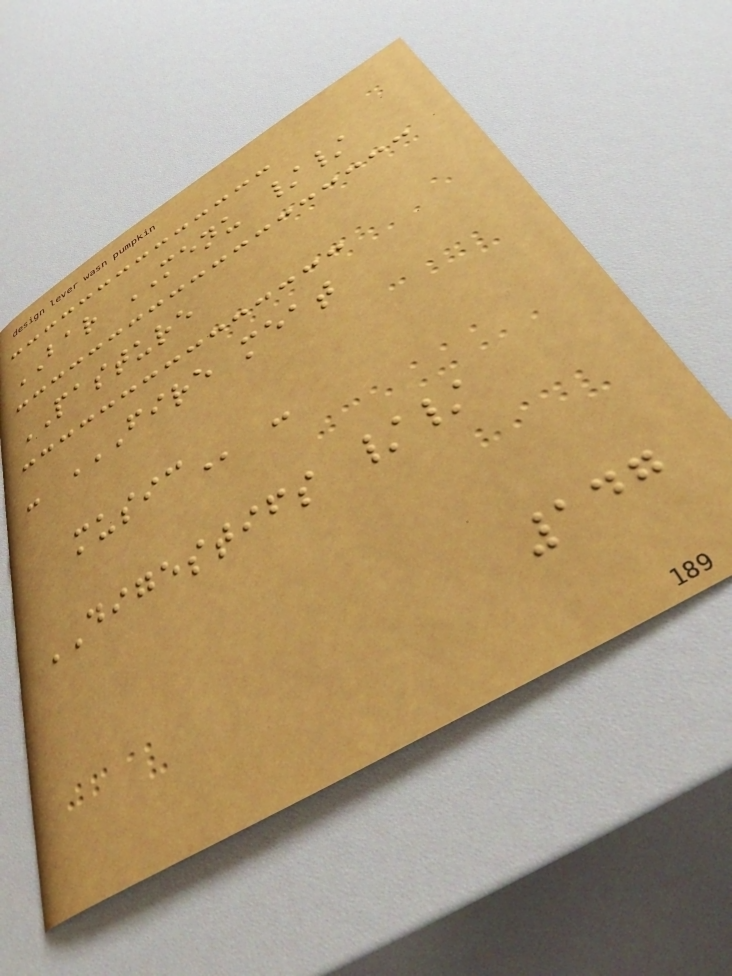BAR MENU //
PASTURE
- FIRE MEAT
MUSIC -
DIGESTIFS //
147
